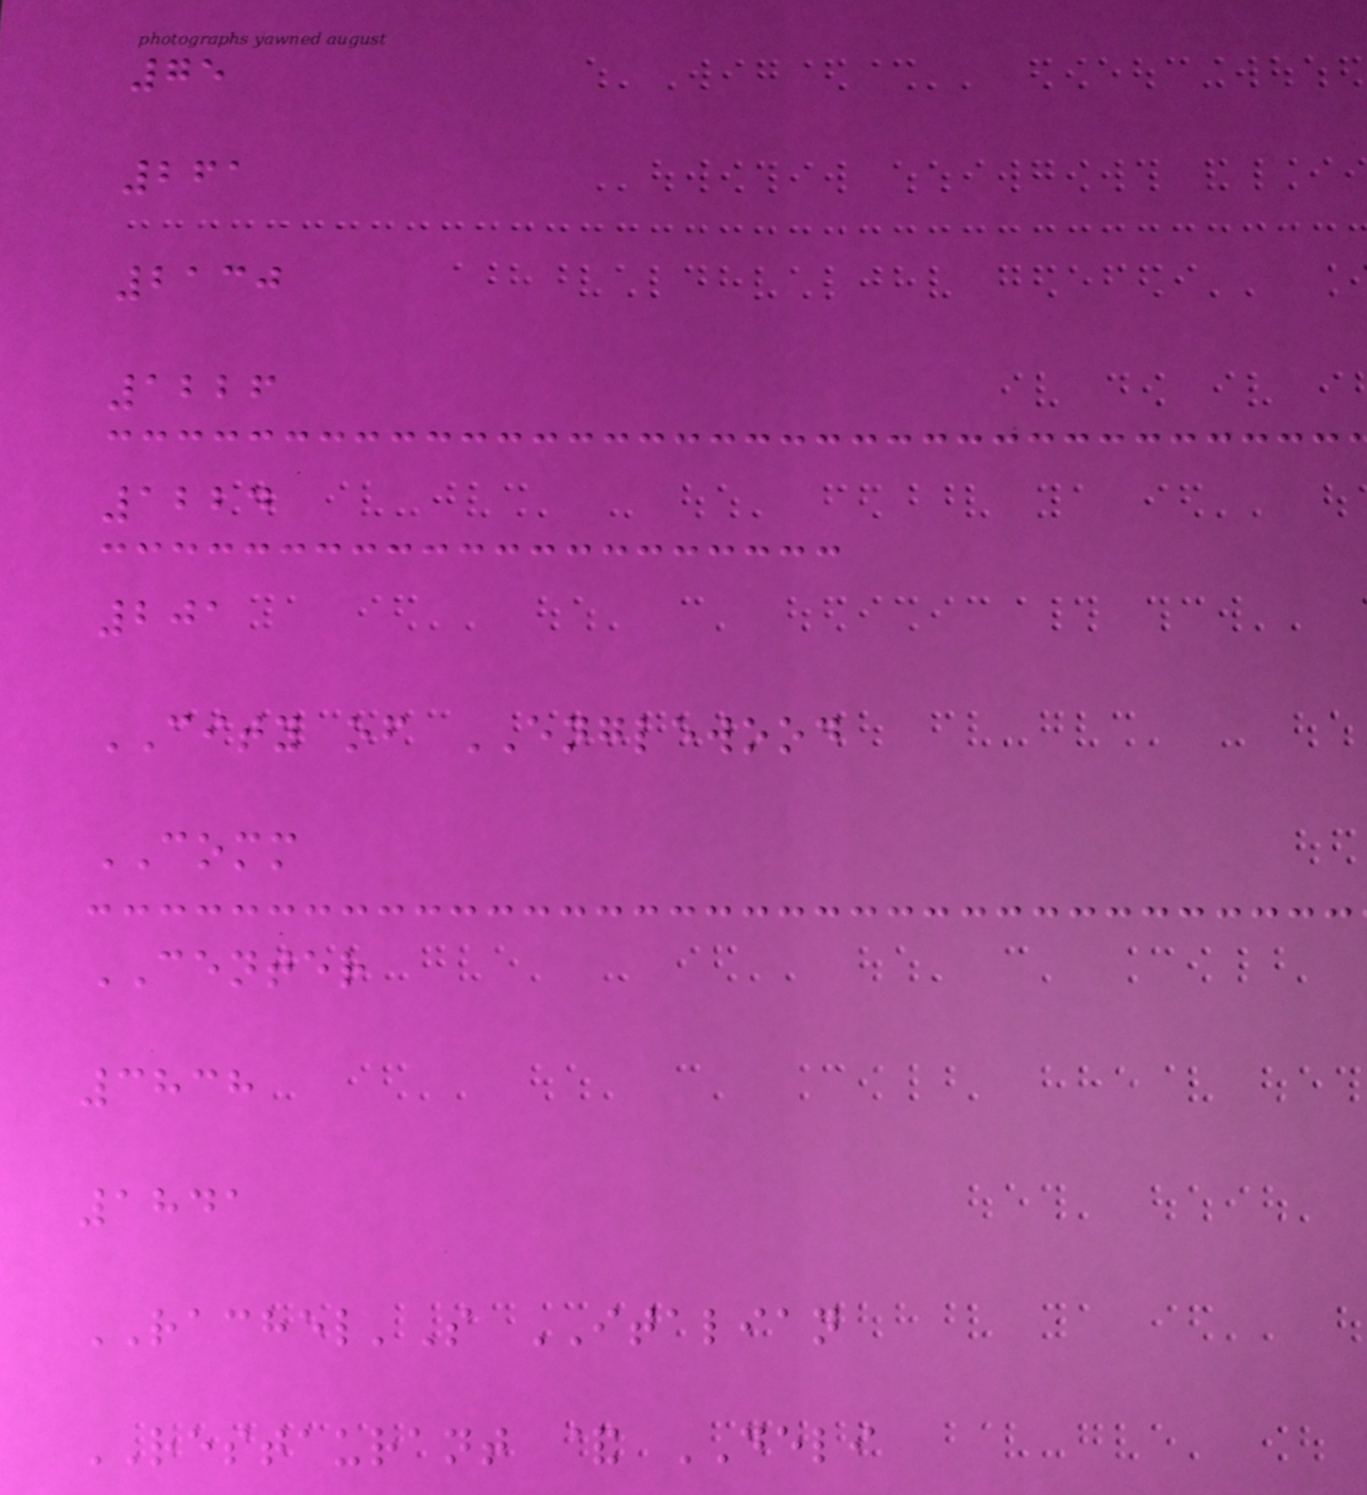75
261
2130
1226
1224
201
CITY of ENGLEWOOD
COMM
CENTER
3838
1841
RACHEL'S ITALIAN
RESTAURANT & DELI
